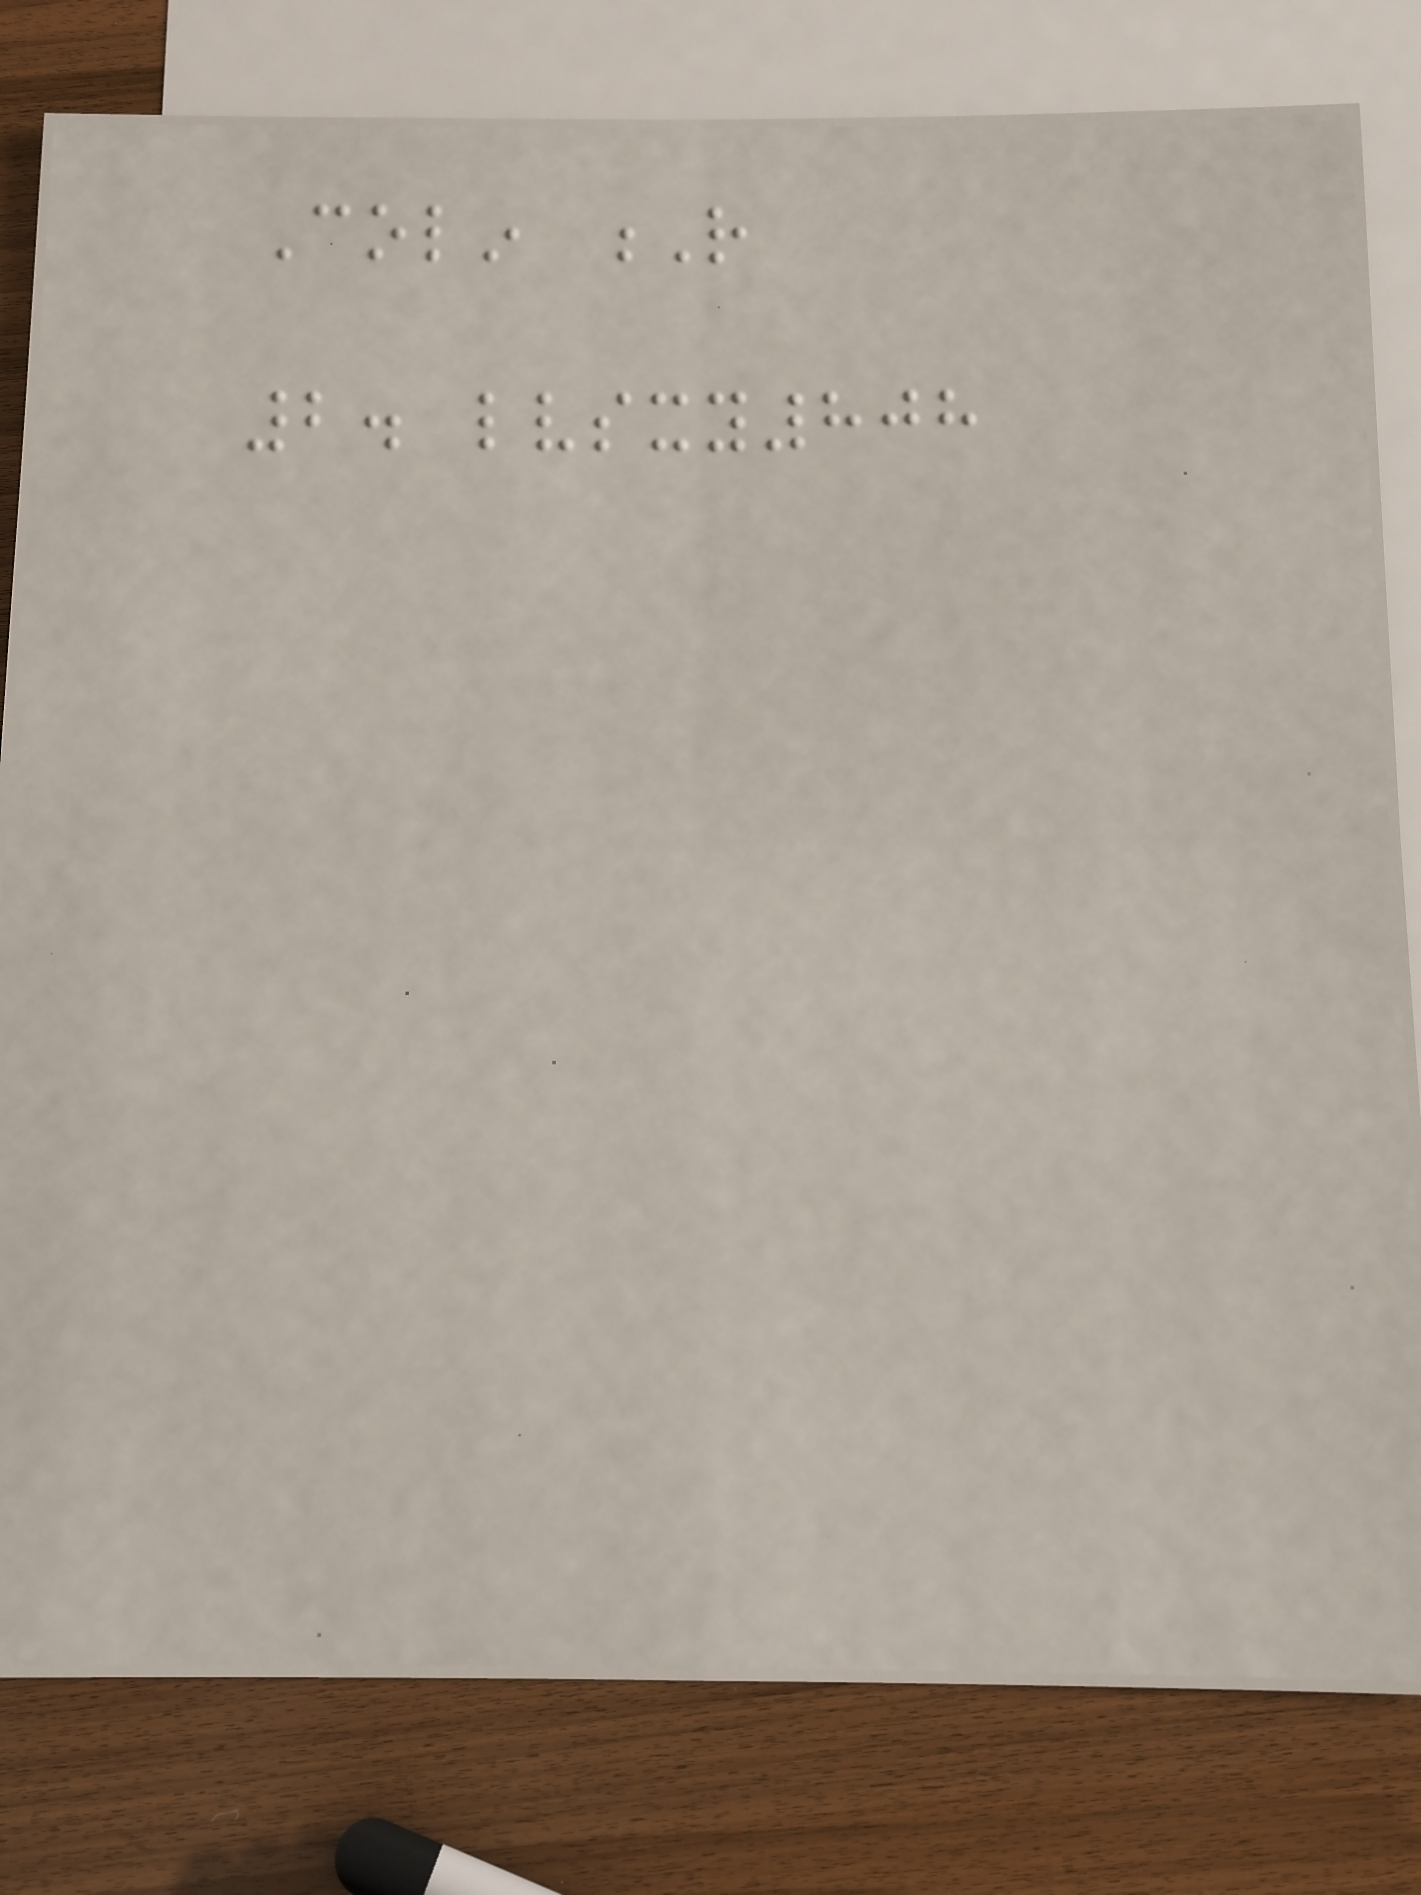Colin R
2. lvsxy808
